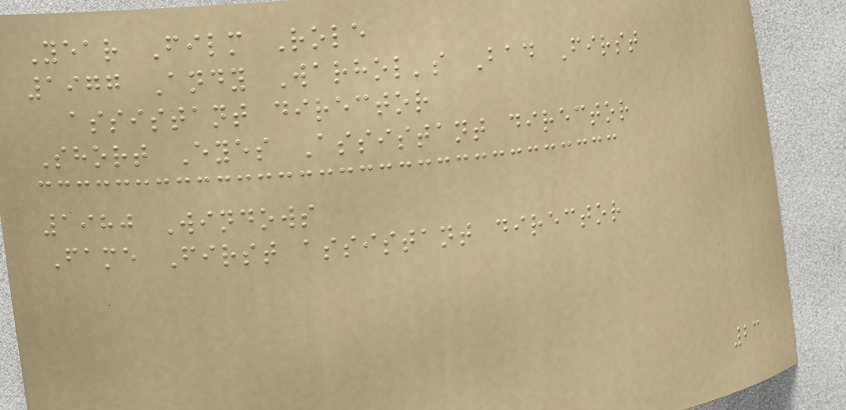Year Film Role
1977 Andy Warhol's Bad First
assistant director
Short Eyes Assistant director
1980 Windows
Fame First assistant director
23
